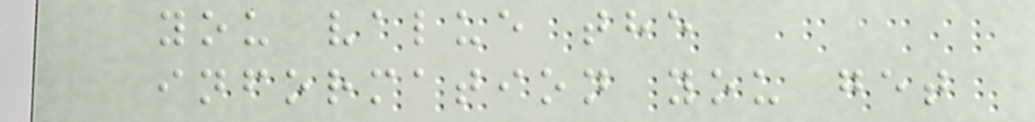you value the
information you get
